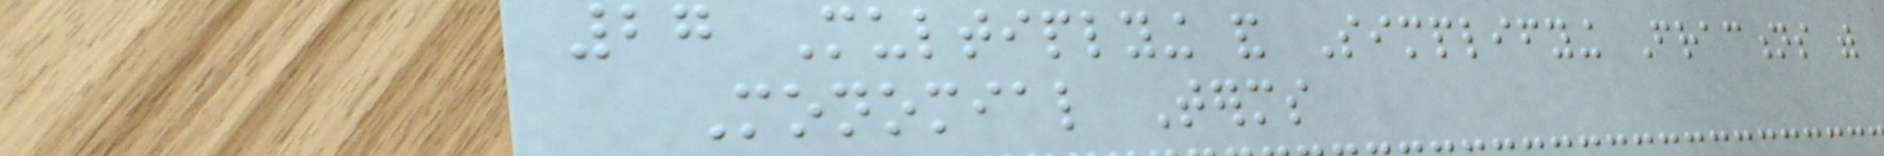27 Multiplying and Simplifying Fractions with
Monomial Terms
